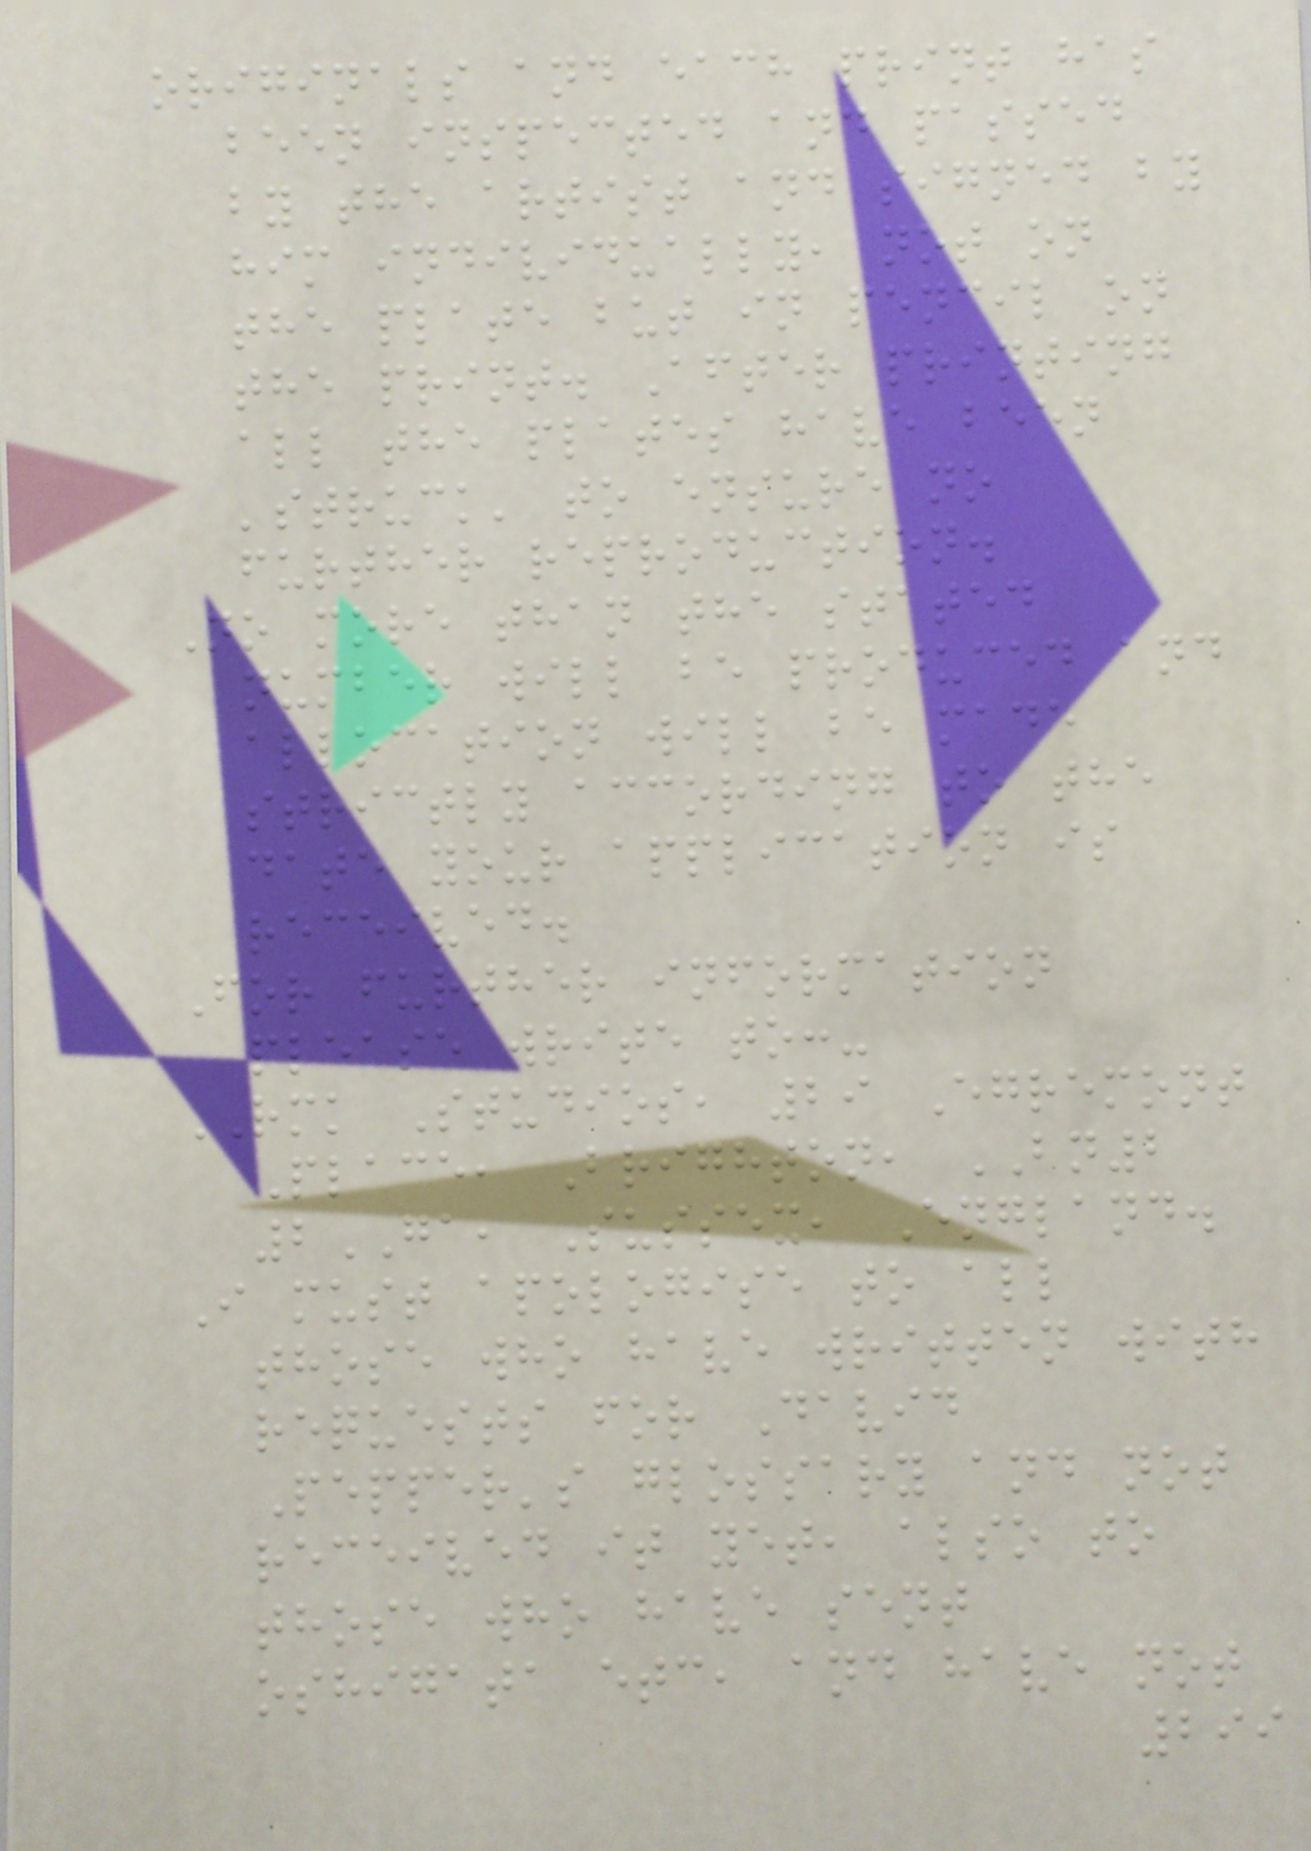originals and each print has
been inspected and passed
by the artist and signed by
him individually, not on
the plate but in pencil on
the print. After printing
all the plates have been
'struck' to ensure no
further reproduction.
No more than the stated
number will be produced and
allocation will be made
strictly according to the
date your application is
received.
For further information
please write to:-
RMK Studios, 29 Egremont
Place, Brighton, BN2
2GA, Sussex, England.
I must apologise to all
those who have written with
requests for David
Pepper's glossary and not
received it yet, also to
those who have sent
oshigata etc, and have not
299
